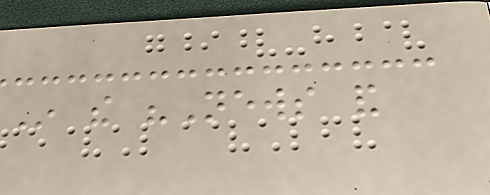In the "News and
